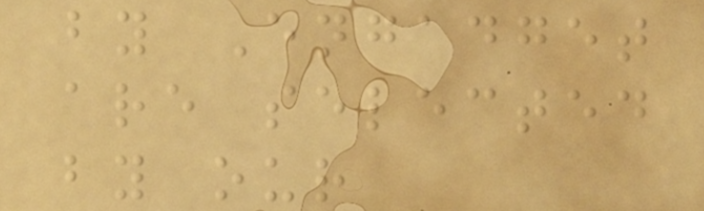by Engadget
are selected
by our
